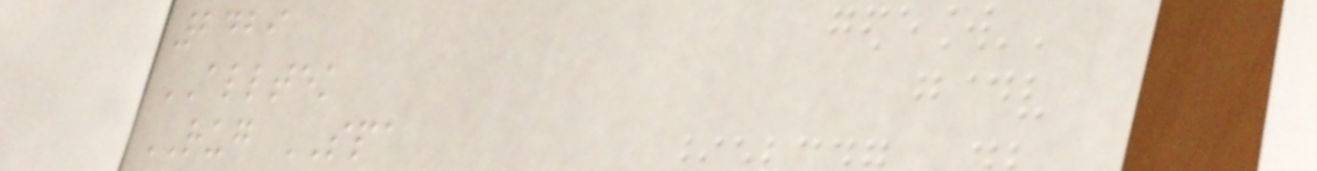2429
ALLTEK
RUG SPA
